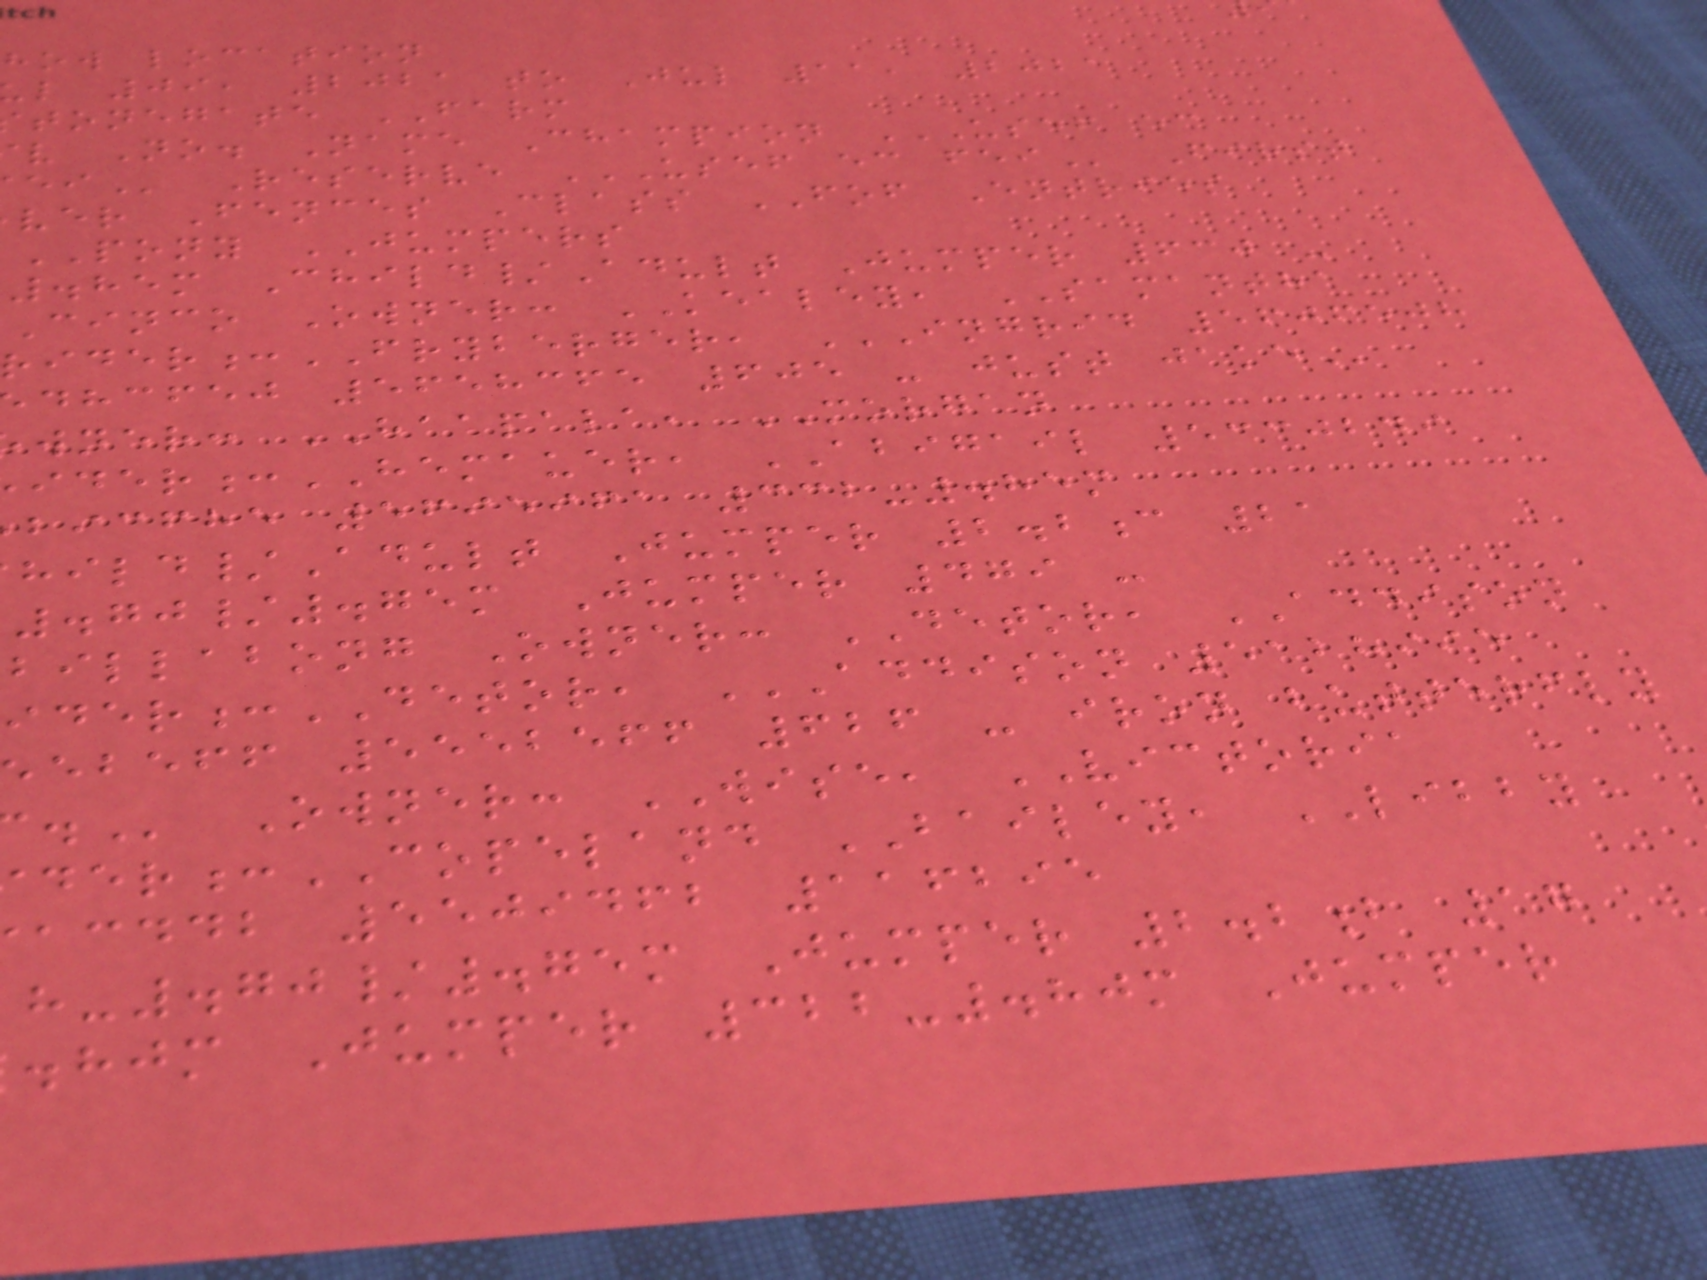how location
l 09, 2021 to Jul 11, 2021
tonegate FARM
ver Fences Class FOF Entries
PONY JUMPERS
.85m Child/Adult Jumper 630 -
cinco Owner: KEALEY, SAMANTHA
dhcfej 5658365 605 - just
wner: HAAPALA, MORGAN
ider:HEMAUER, ABIGAIL 5330249
bicfhe 5695961 332-.85m
hild/Adult Jumper 2.2c 21
.70/.75m Jumper 479 -
billabong Owner: DETOR, ADDISON
ebeff 5552566 626 - iron butterfly
Owner: WISE, VICTORIA
der:COPELAND BAILEY, LIBBY
acddb 5509462 116295
-.70/.75m Jumper 2.2b 17
.hjm Jumper 322-.80m Jumper
